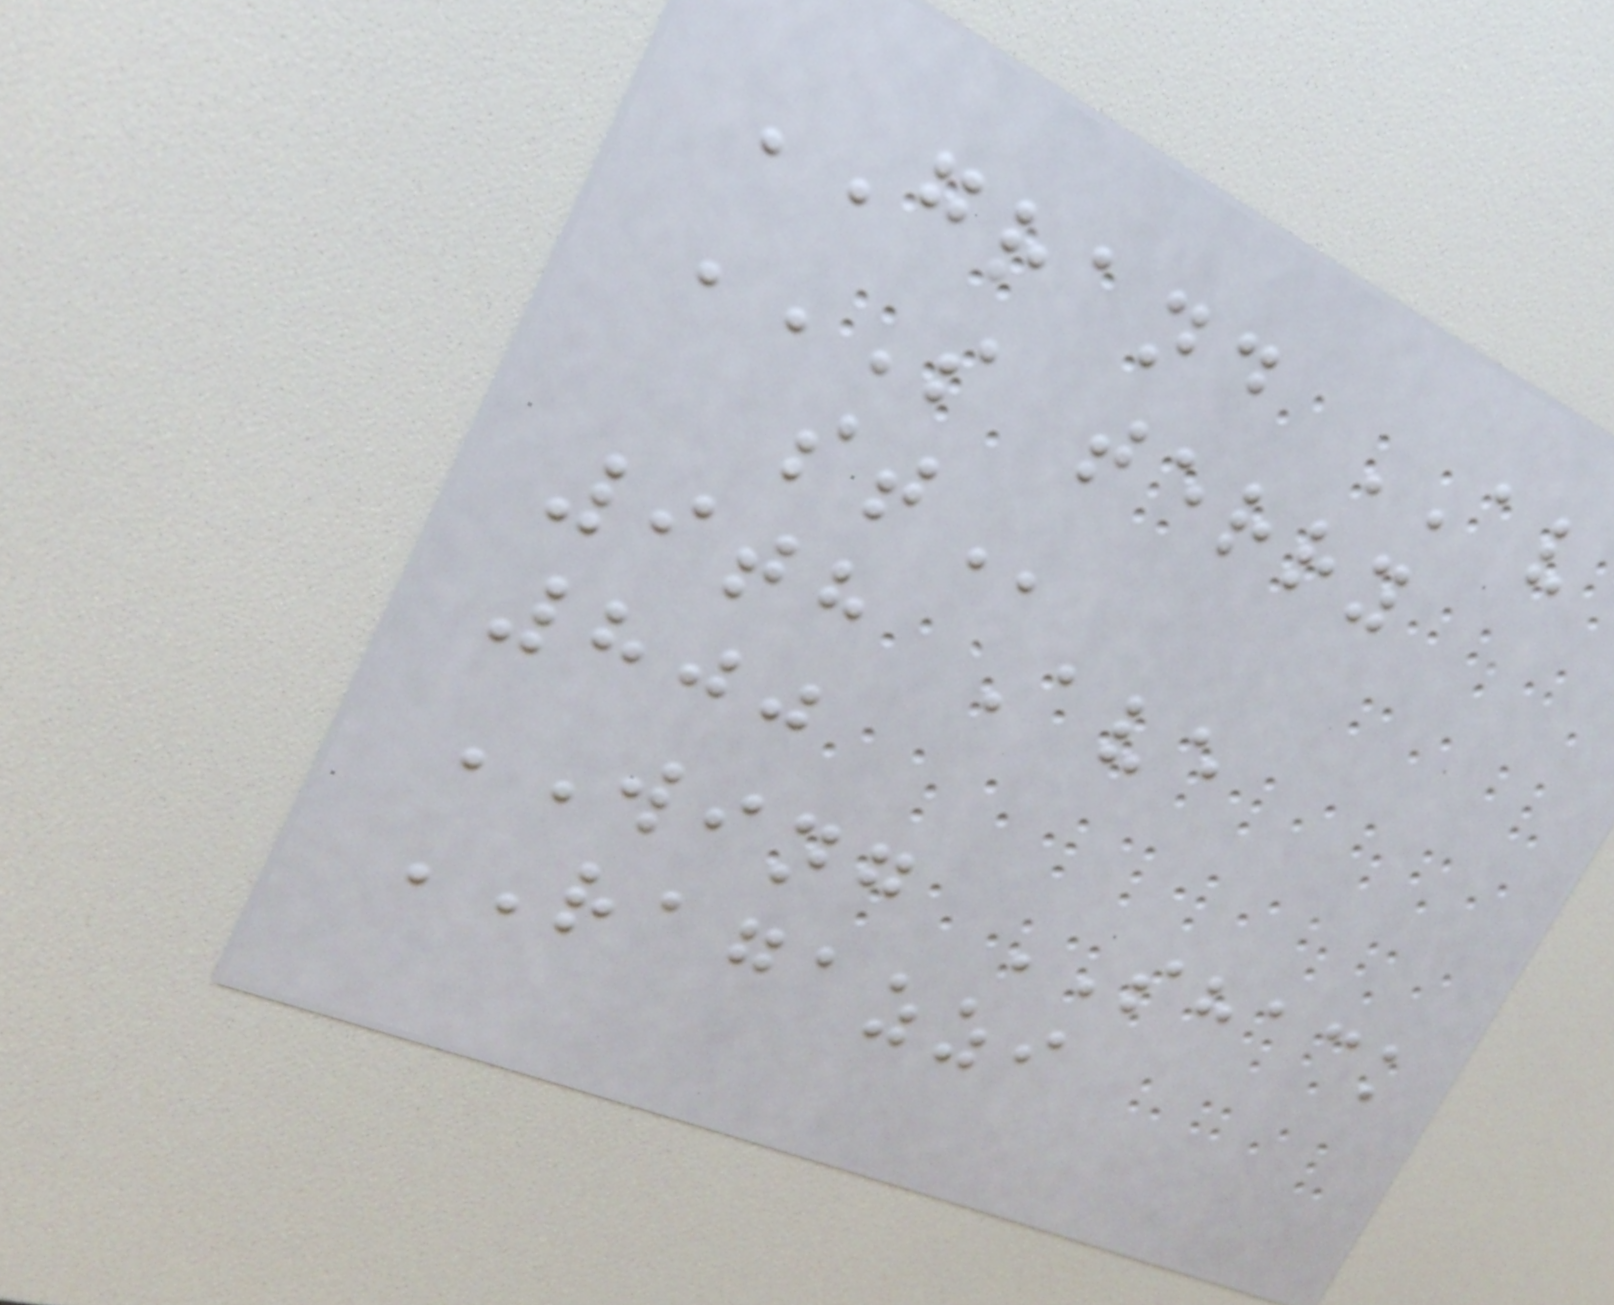GRAND AV
S TERRY
ST
9th Ave
800
WING SHACK
RAGAZZI
